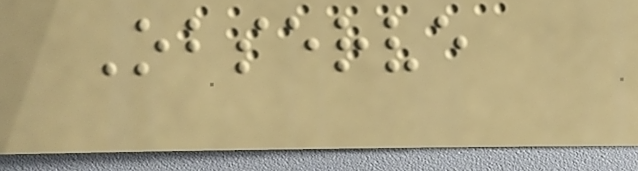Observe
